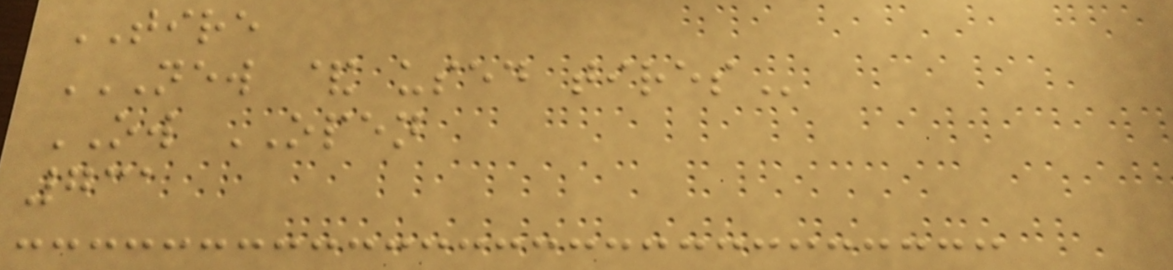TIRE
NEW & USED TIRES
OW OPEN
731
